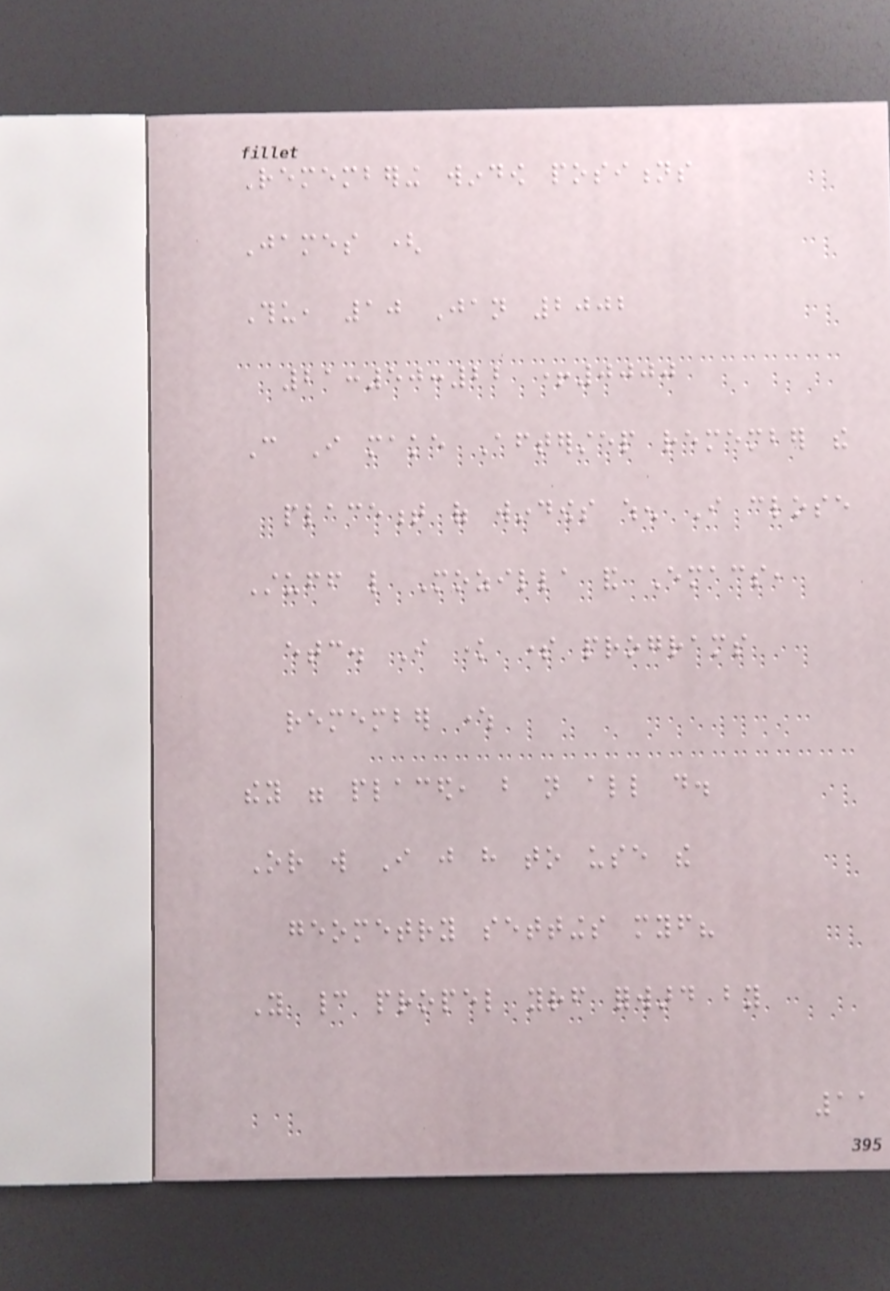Remembering window positions
James (
Thu, 10 Jan 2002
21:50:22 +0000
Can I make Afterstep remember the
placement of windows when I close
Stuff like Mozilla and Emacs,
etc. I know some programs
remember where
they were placed, but not all do.
Or will I just have to use the
geometry settings myself?
You cannot propel yourself forward by
11
